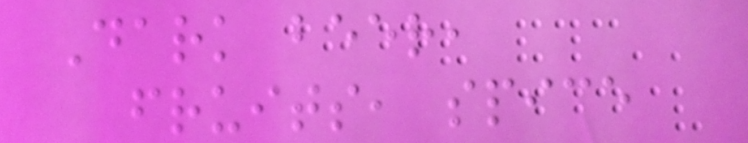Dark beer,
fruits, spice
